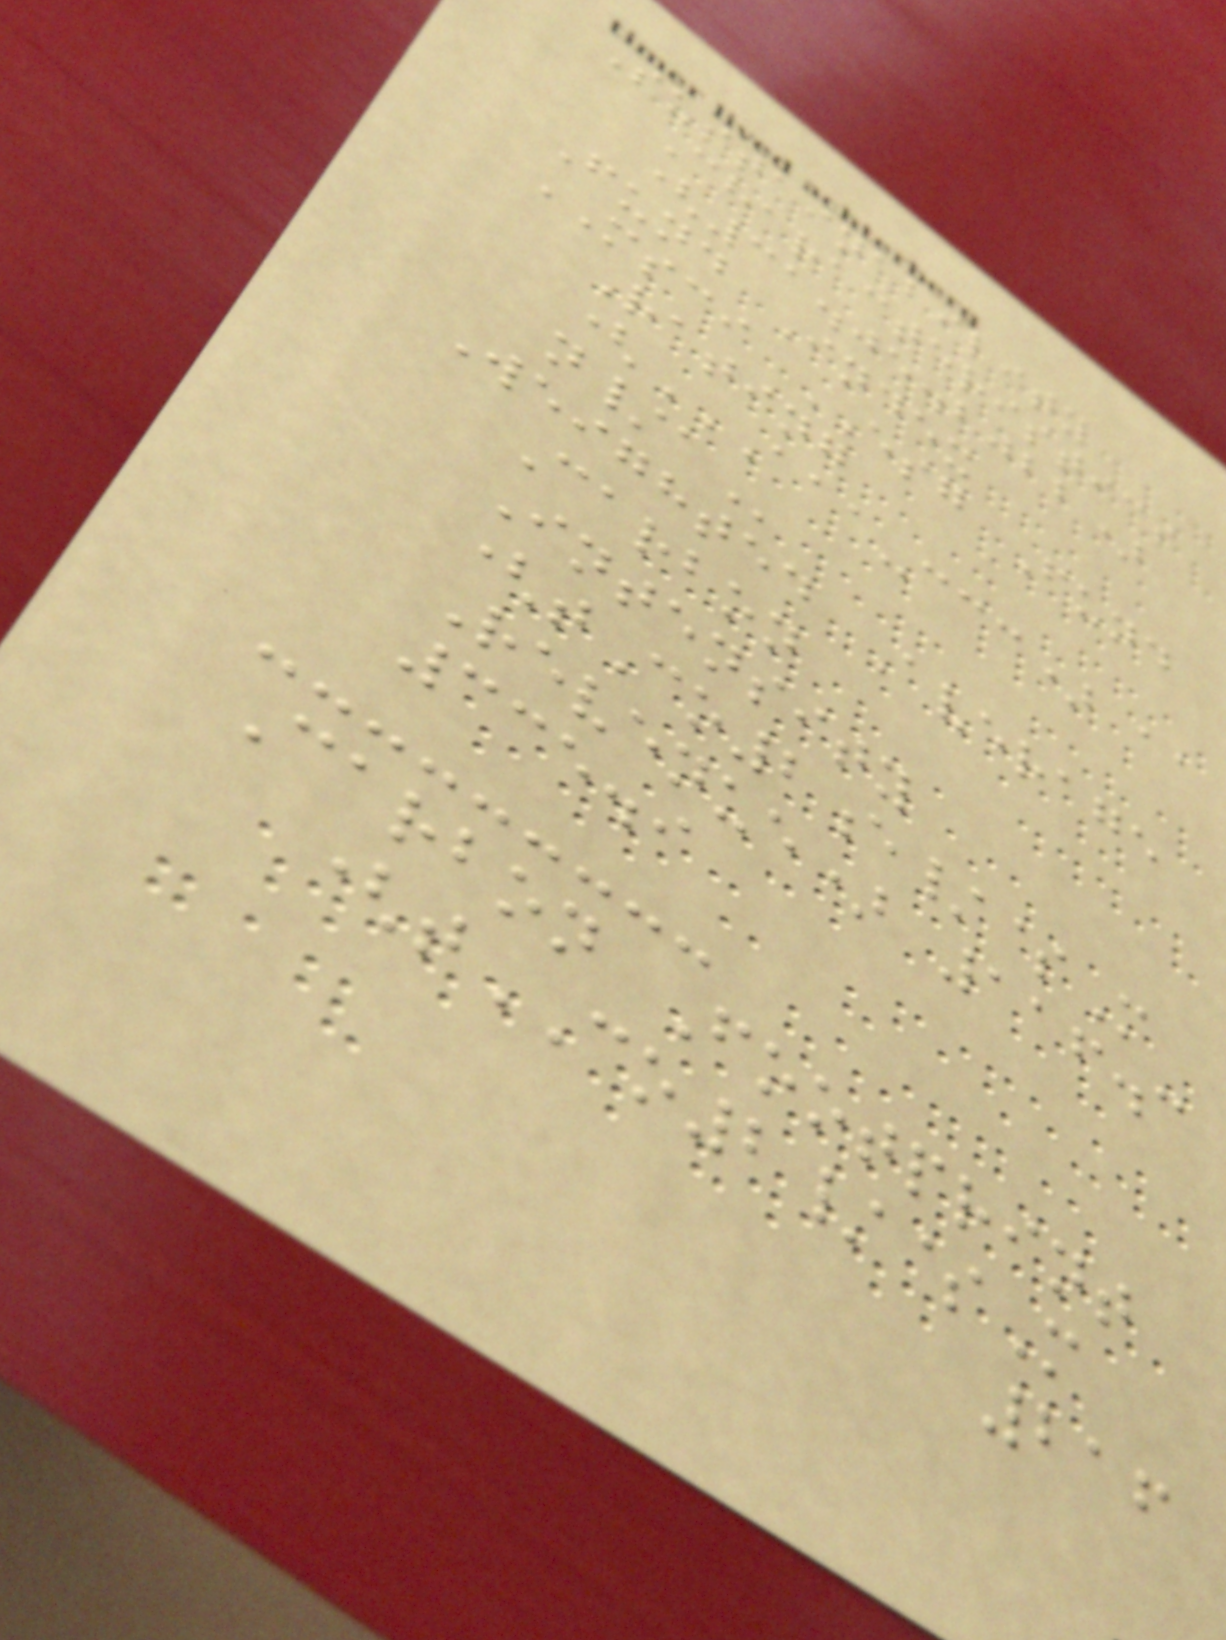Sustainability
Characteristics
(31.05.2022)
Fund Index
MSCI ESG Fund
Rating
(AAA-CCC) AA
N/A
Weighted Average
Carbon
Intensity
(tCo2e/$M
Revenue) 116.3
335.9
Carbon Footprint
(tCO2/$M
216
